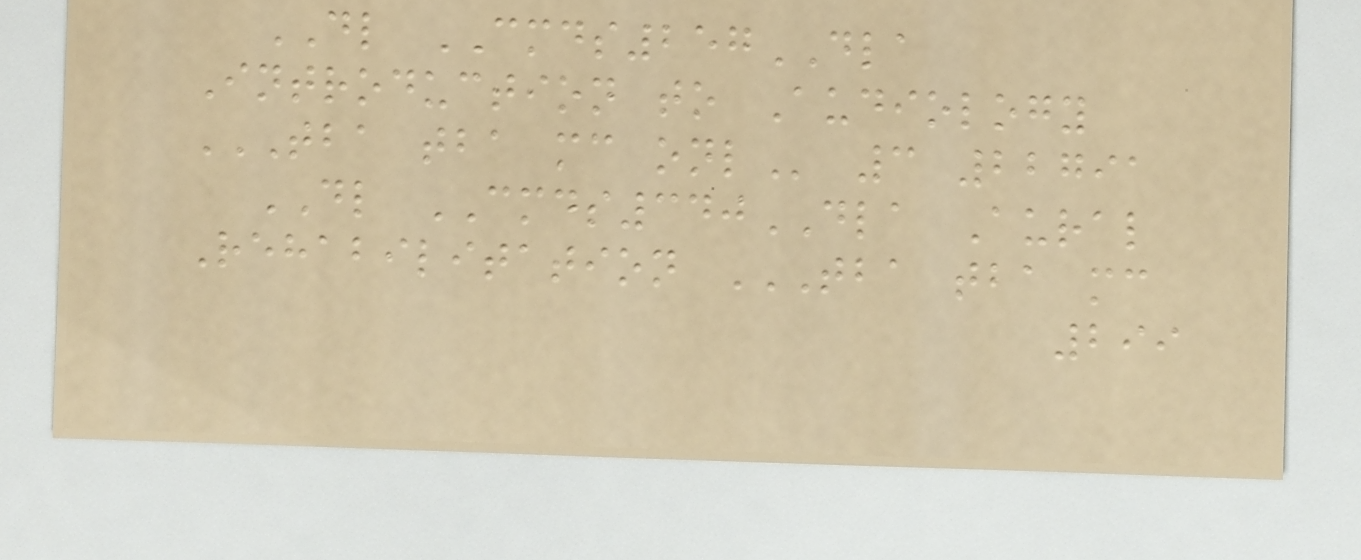DL CMDS257DLA
Introduction to Audiology
TBA TBA MC ONL 3 22791
DL CMDS340DLA Aural
Rehabilitation TBA TBA MC
299
